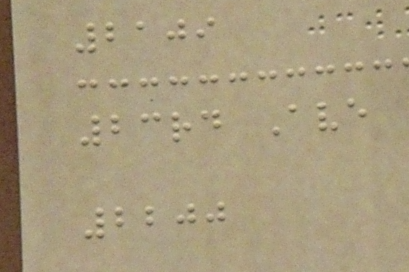2109
23rd Ave
2200
